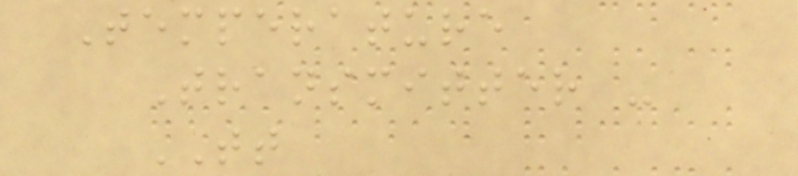Temperature
Transmitter -
TT
